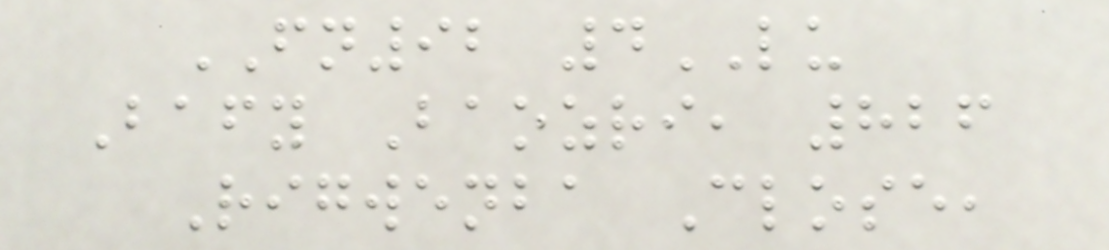FN92 4LU
Bafy Baozri, 826
Rigwenba Close,
